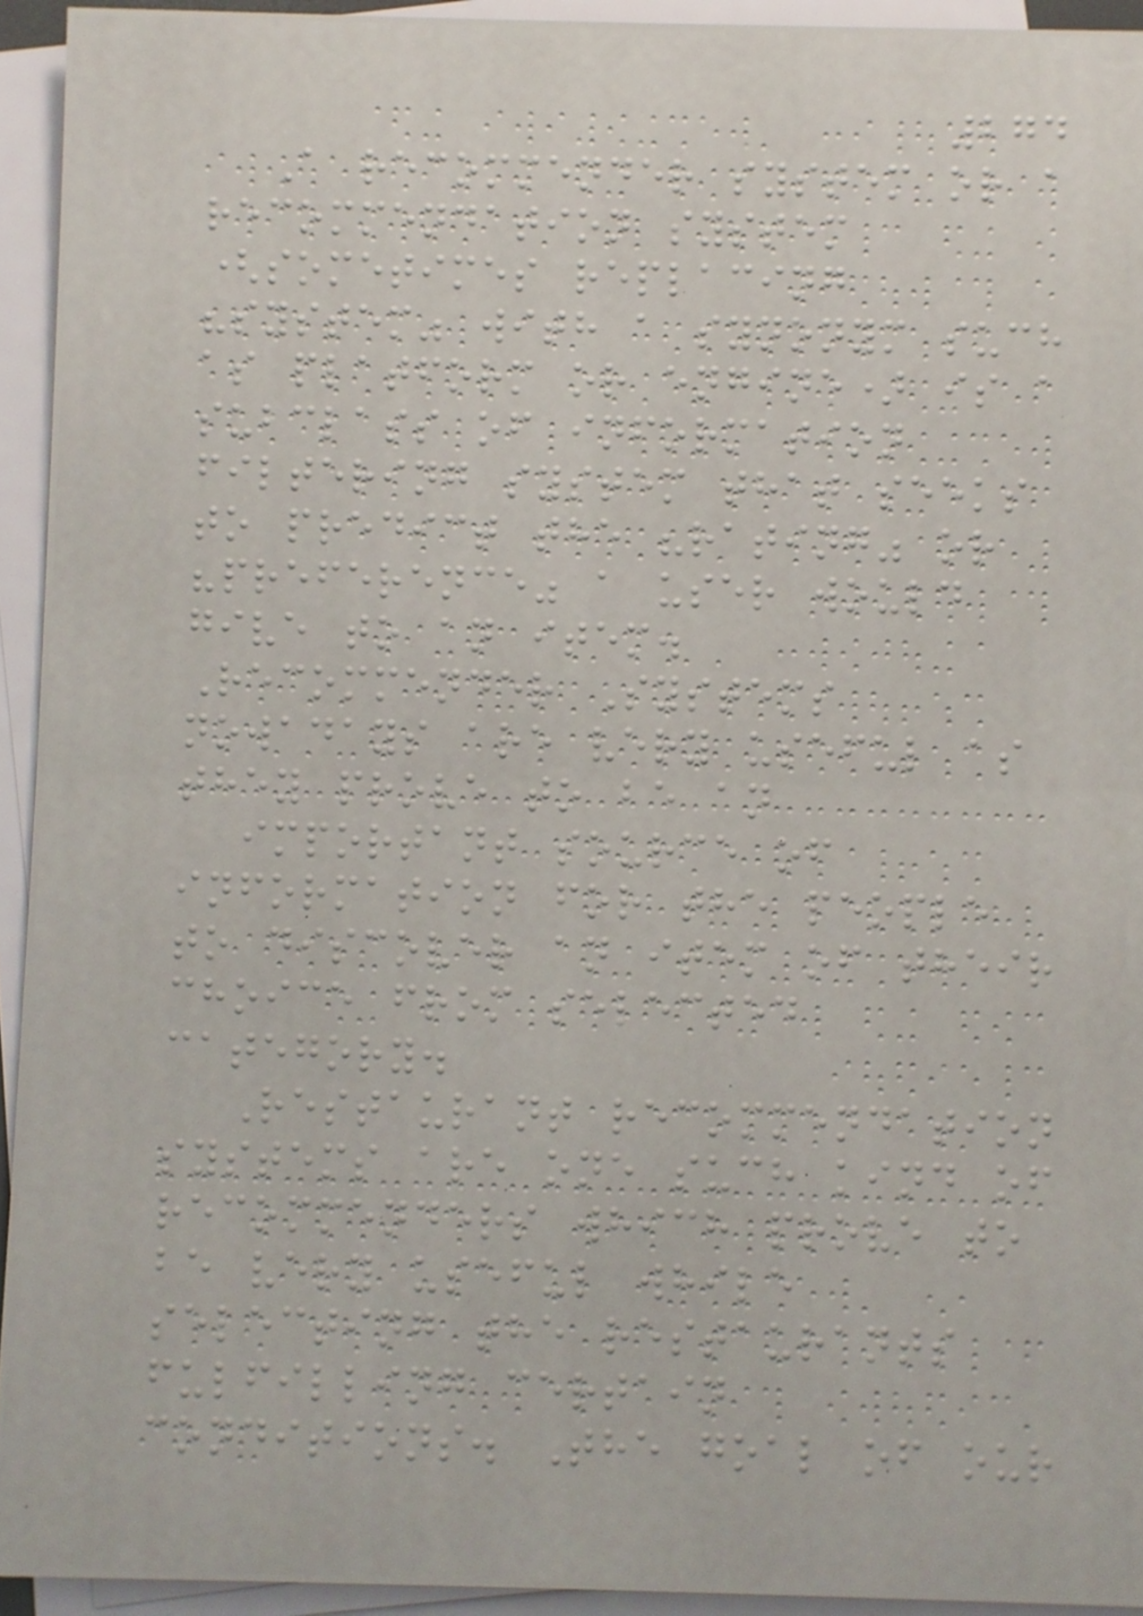274
A recommender system or a
recommendation system
(sometimes replacing
"system" with a synonym such
as platform or engine) is a
subclass of information
filtering system that seeks
to predict the "rating" or
"preference" a user would
give to an item.
Recommender Systems
nowadays are very useful as
they prove to be an
important source of
information for the people
to discover an item of their
choice from selected
category.
Restaurant recommendation
systems are one such kind of
recommenders which prove to
be very useful while
selecting the restaurants
fulfilling certain
conditions. The goal of our
